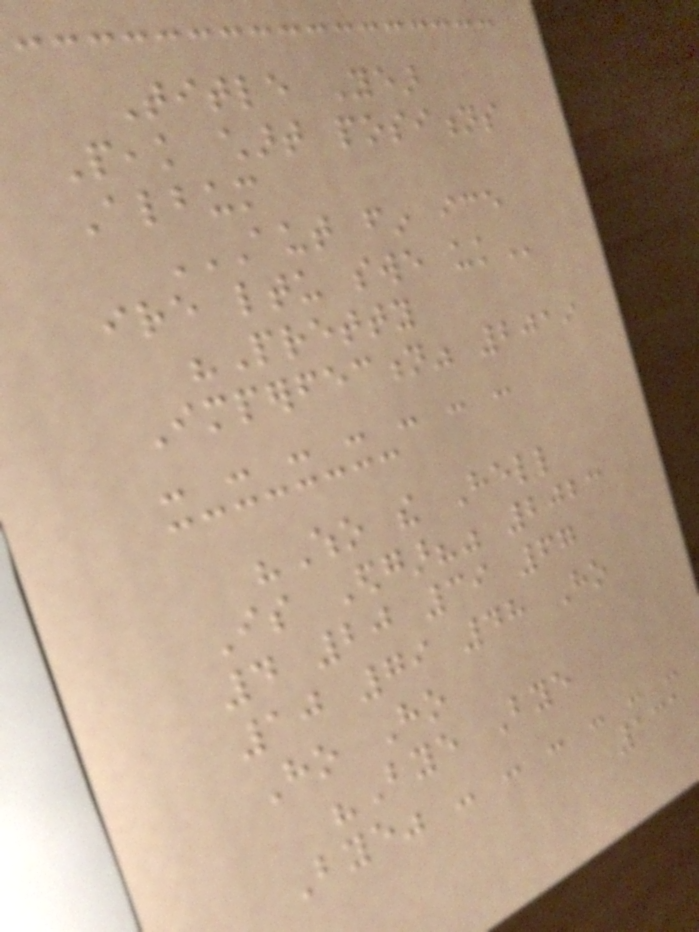Title Year
Peak chart positions
Album
AUT FIN ICE
IRE LTU SWE UK
"Pretty
Imperfection" 2019
- - - - - - -
"Who the Hell
Is Edgar?" 2023
4 20 39 67
10 79 48 Ho
Ho Ho
"Bye Bye
Bye" - - - - - -
131
